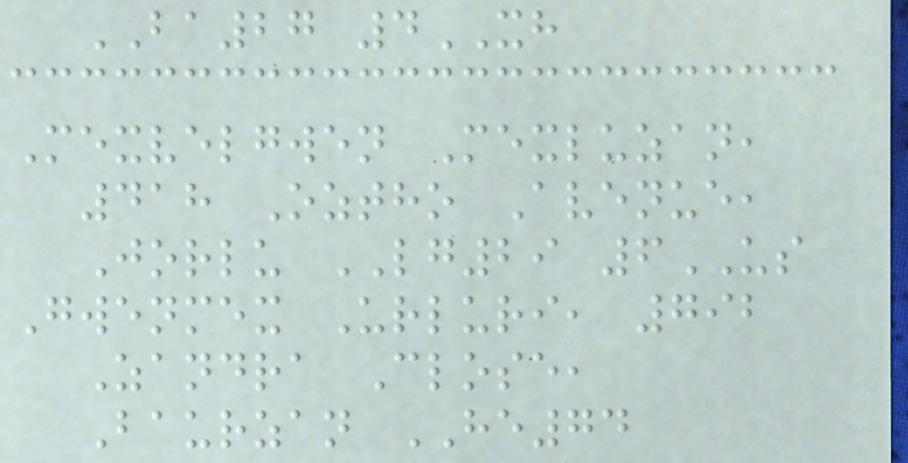BA27 4XH
Mexvelgwen Mexluzan,
418 Oztho Avenue,
Jorlu LG29 6US
Gwenmex Urluri, 792
Zandra Close,
Baurzan HE74
